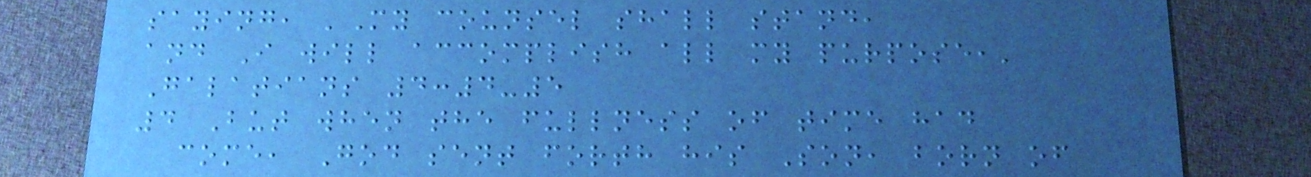saying, 'My counsel shall stand,
and I will accomplish all my purpose,'
Galatians 4:4-5
4 But when the fullness of time had
come, God sent forth his Son, born of
